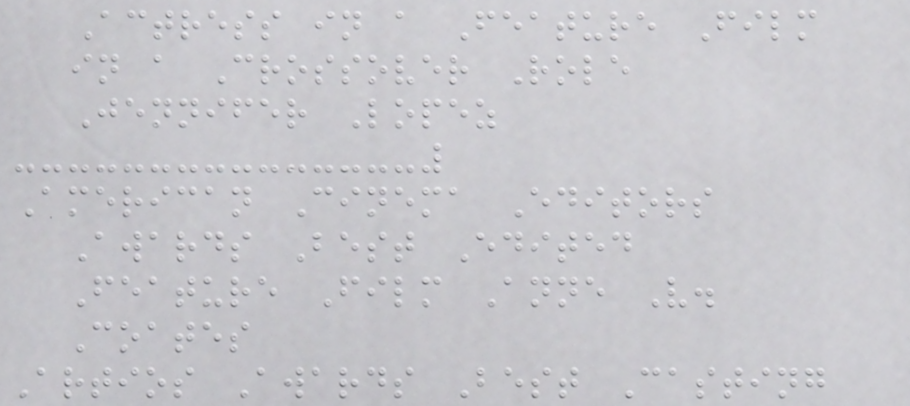Actress in a Feature Film
in a Crossover Role
Jennifer Lopez
American Cinema Editors
Awards Best Edited
Feature Film Anne V.
Coates
Artios Awards Best Casting
